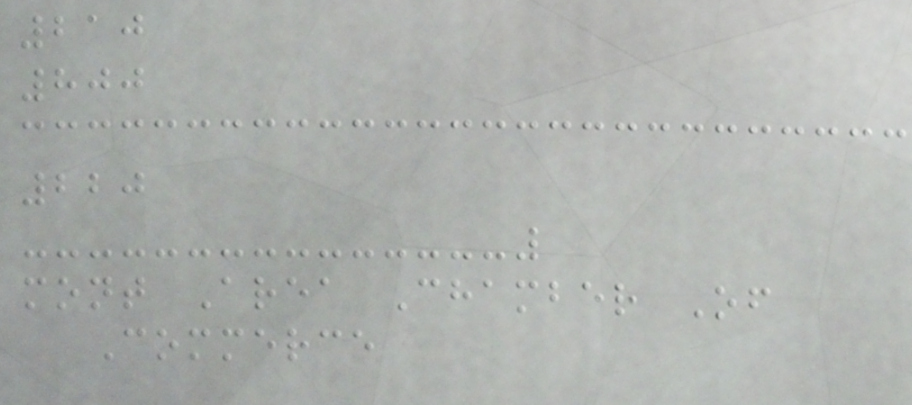210
800
220
mont Area Chamber Of
Commerce
